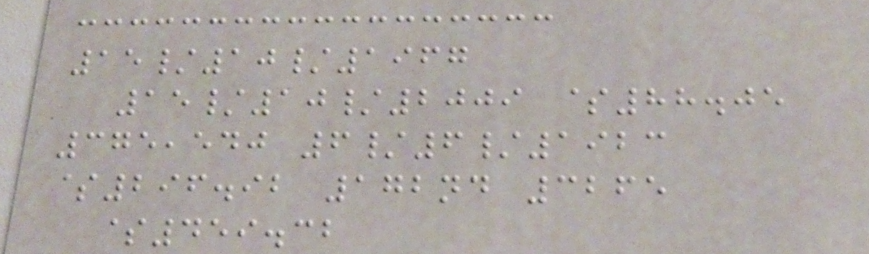15/10/1967
15/10/2009 $88.05
375,540 6/6/1923
$296.92 172nd 3265
$459.32
